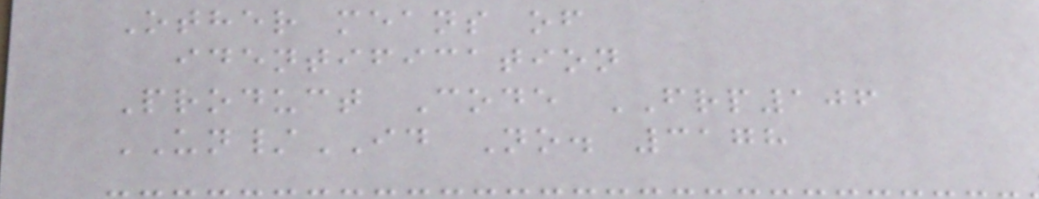Other means of
identification
Product Code FRP106
UN/ID No. 3178
